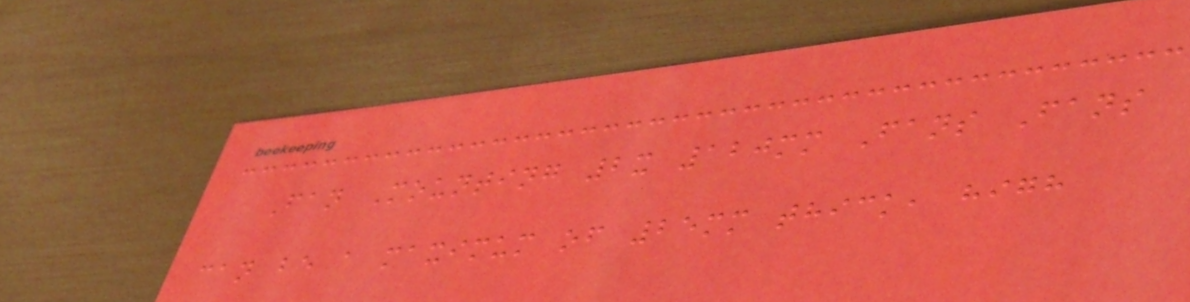Fan Mounting 2x 120mm Fans Fans
can be a maximum of 25mm thick, high
